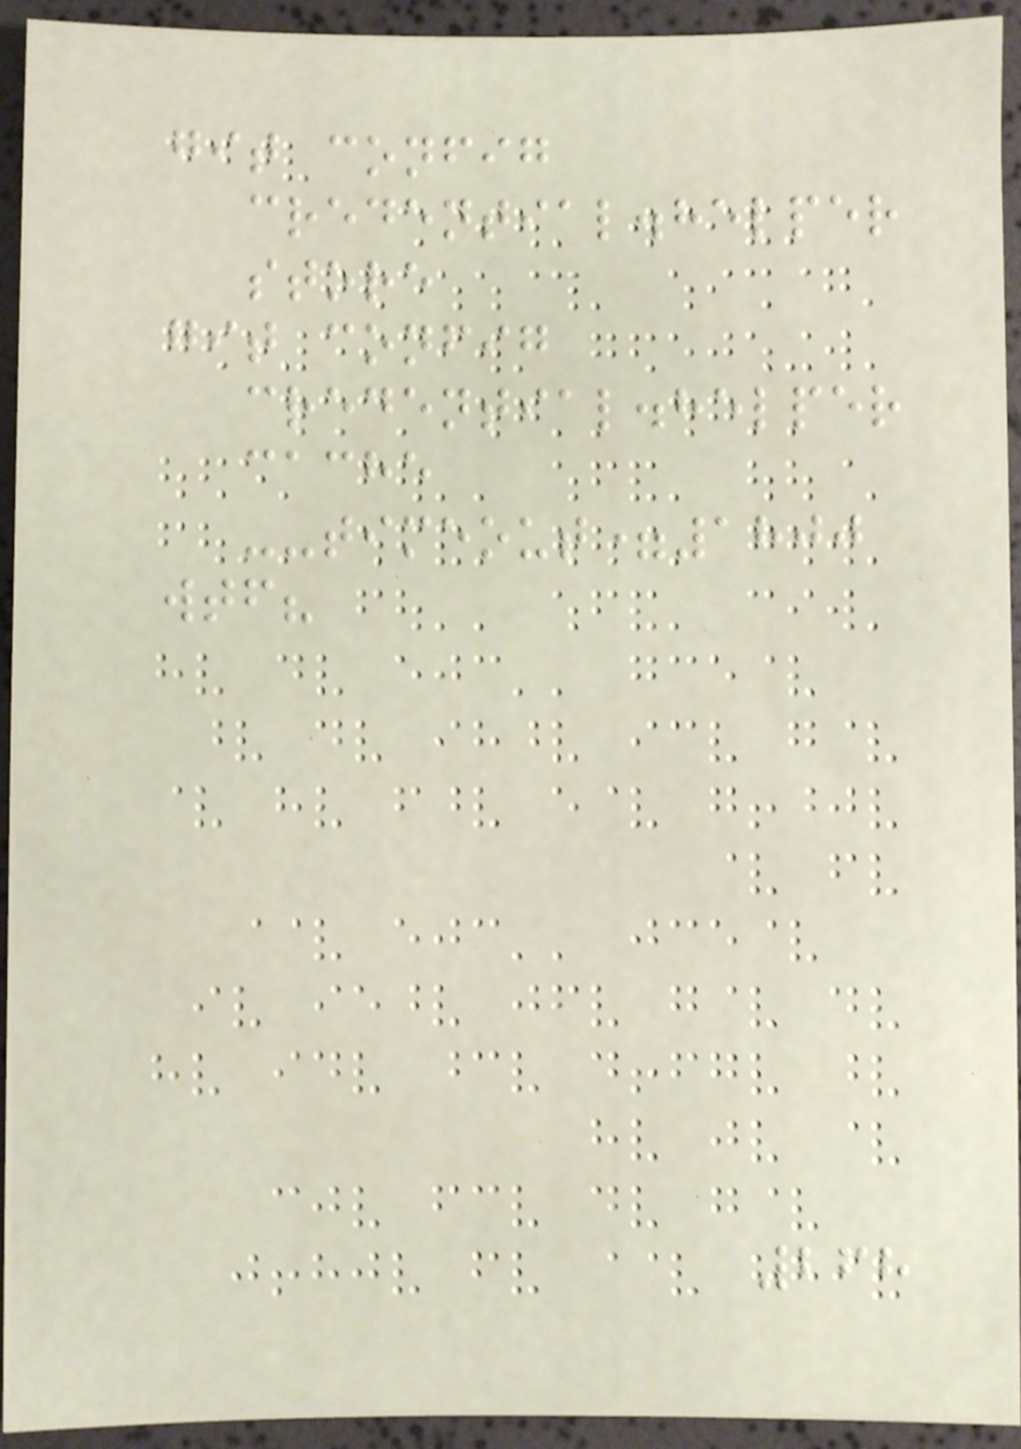git config
credential.helper
store
git config
credential.helper
cache
--timeout=1800
wtf?
268
